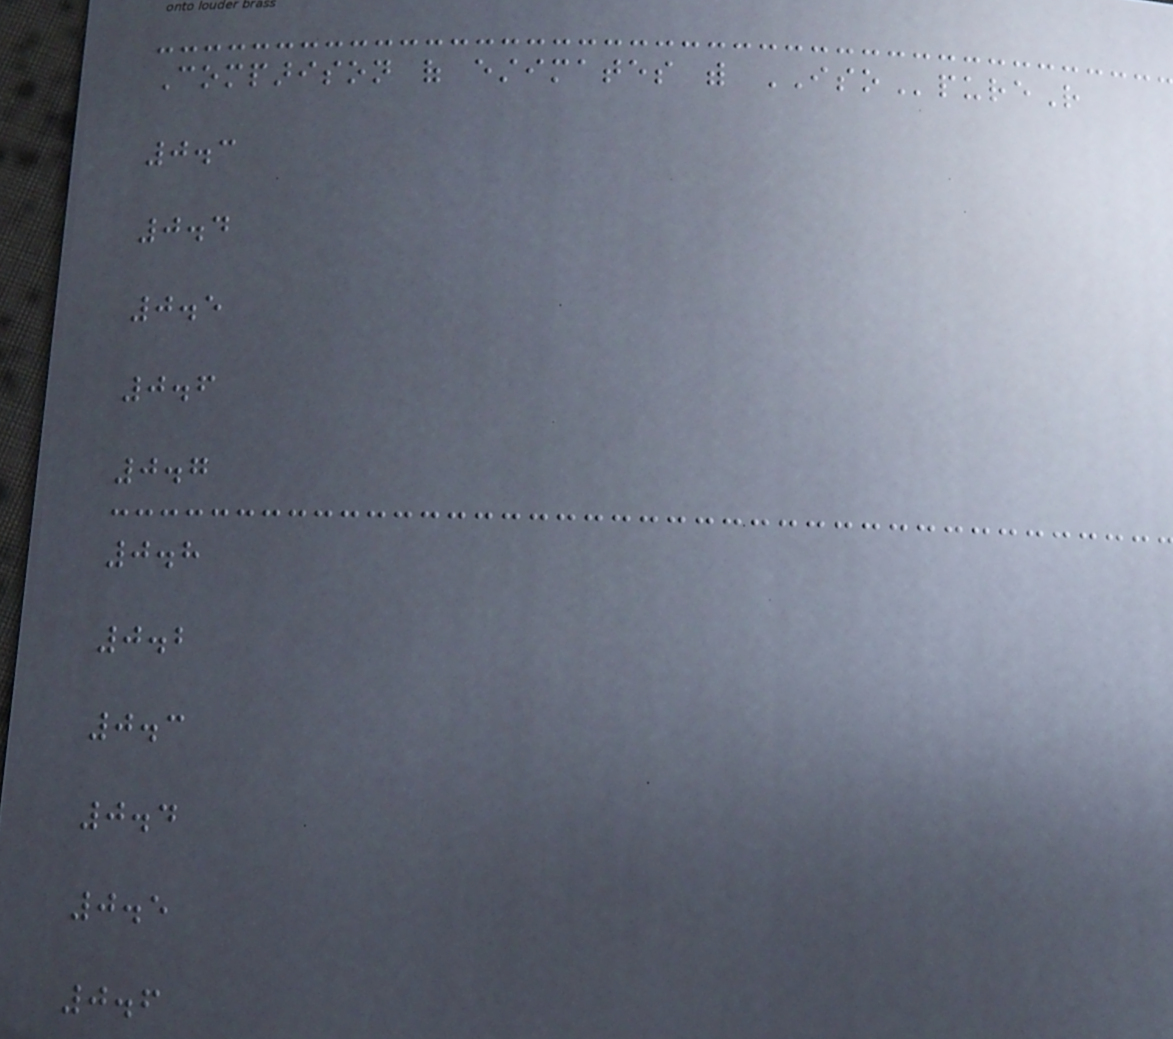Comparison of estimates with ISOpureR
0.3
0.4
0.5
0.6
0.7
0.8
0.2
0.3
0.4
0.5
0.6
